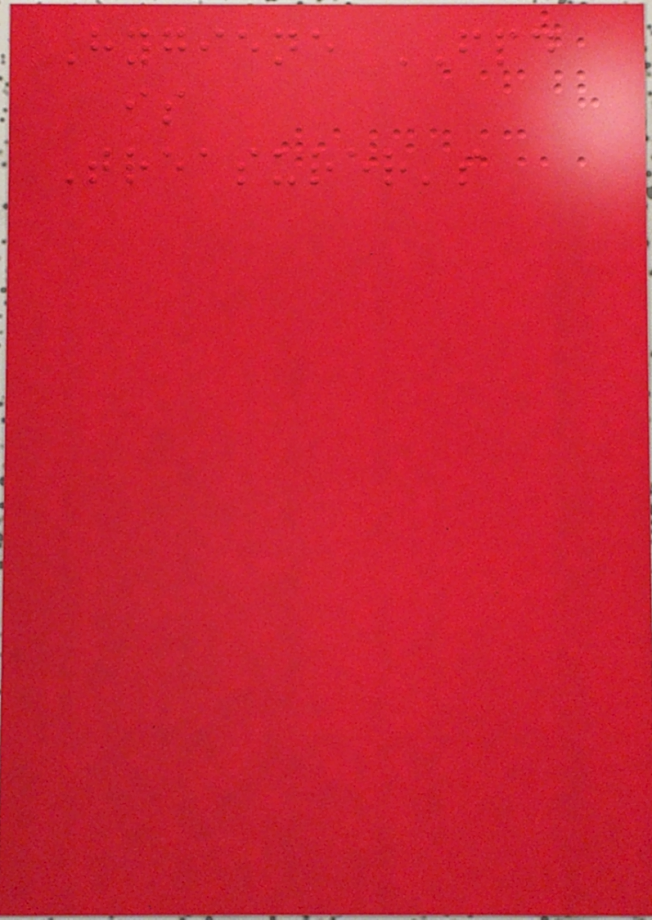Hygiene FPD
is
Treasurer's
